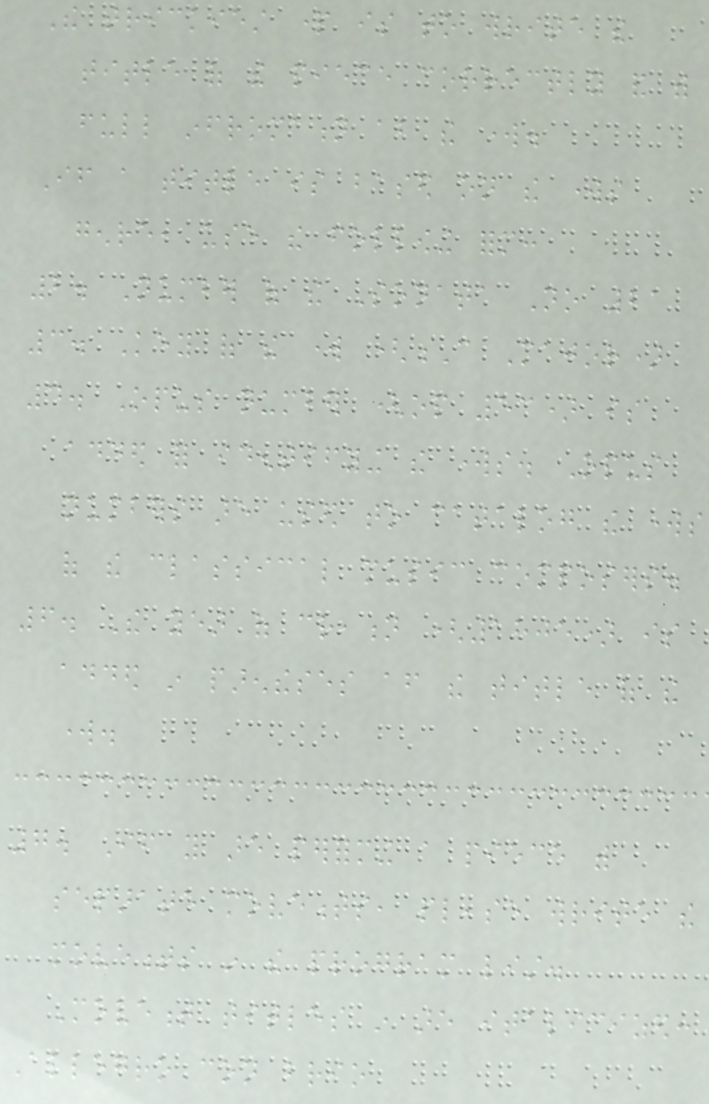The trickiest part is to write the
title of the piece correctly and with
full infromation about the work.
If a title is based on the works
genre, use the following form:
2. Number of the Sonata No 21
3. Key of the work (C Major)
4. Opus number (op 53) is
added for identifying the works. Opus
numbers are used to catalog the works
of the classical music composers.
6. The year of creation (1805) is
added in parentheses after the title of the
work.
7. If you are performing a piece with
separate movements, please write the
movements in the program list.
Movement titles in are italicized:
Allegro con brio
